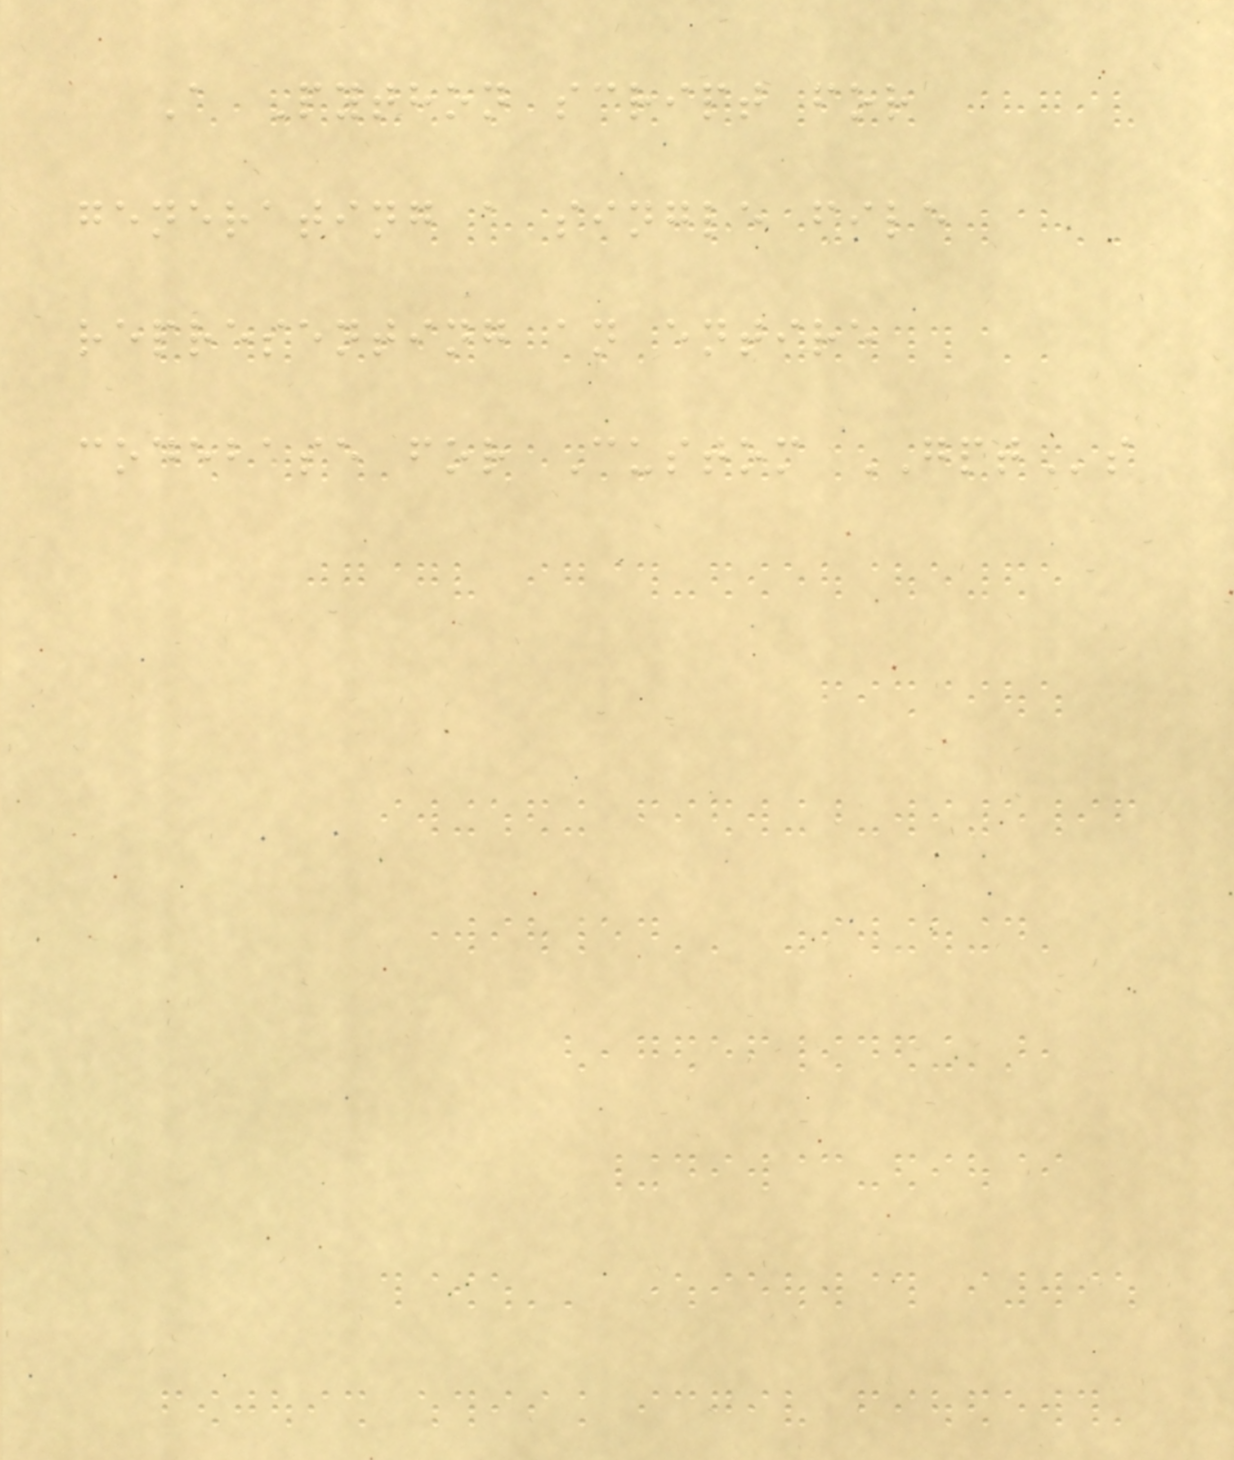A Python script for
generating a single file
representing an entire
codebase for Custom GPTs
